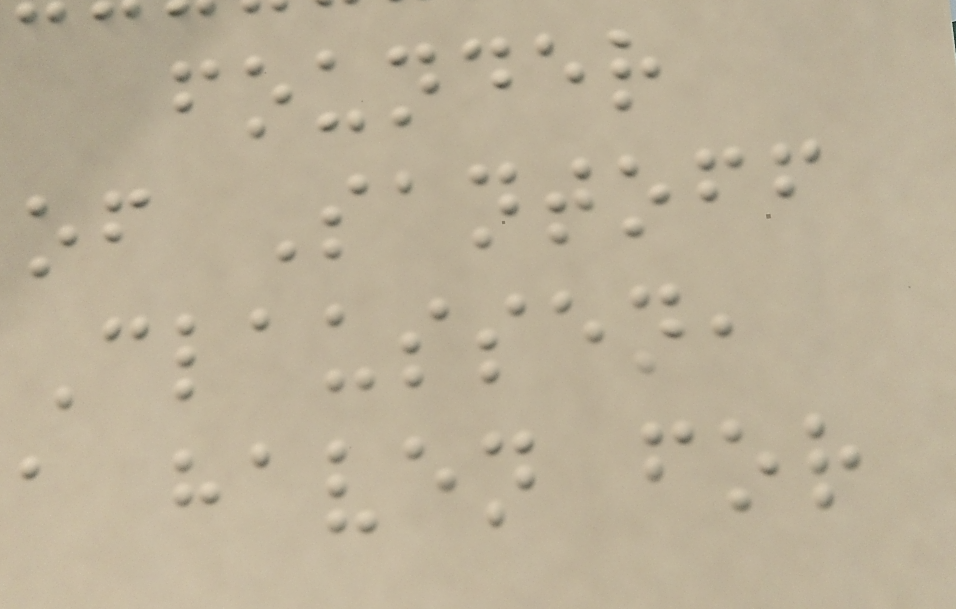founder
of Santoff
Claussen,
a haven for
